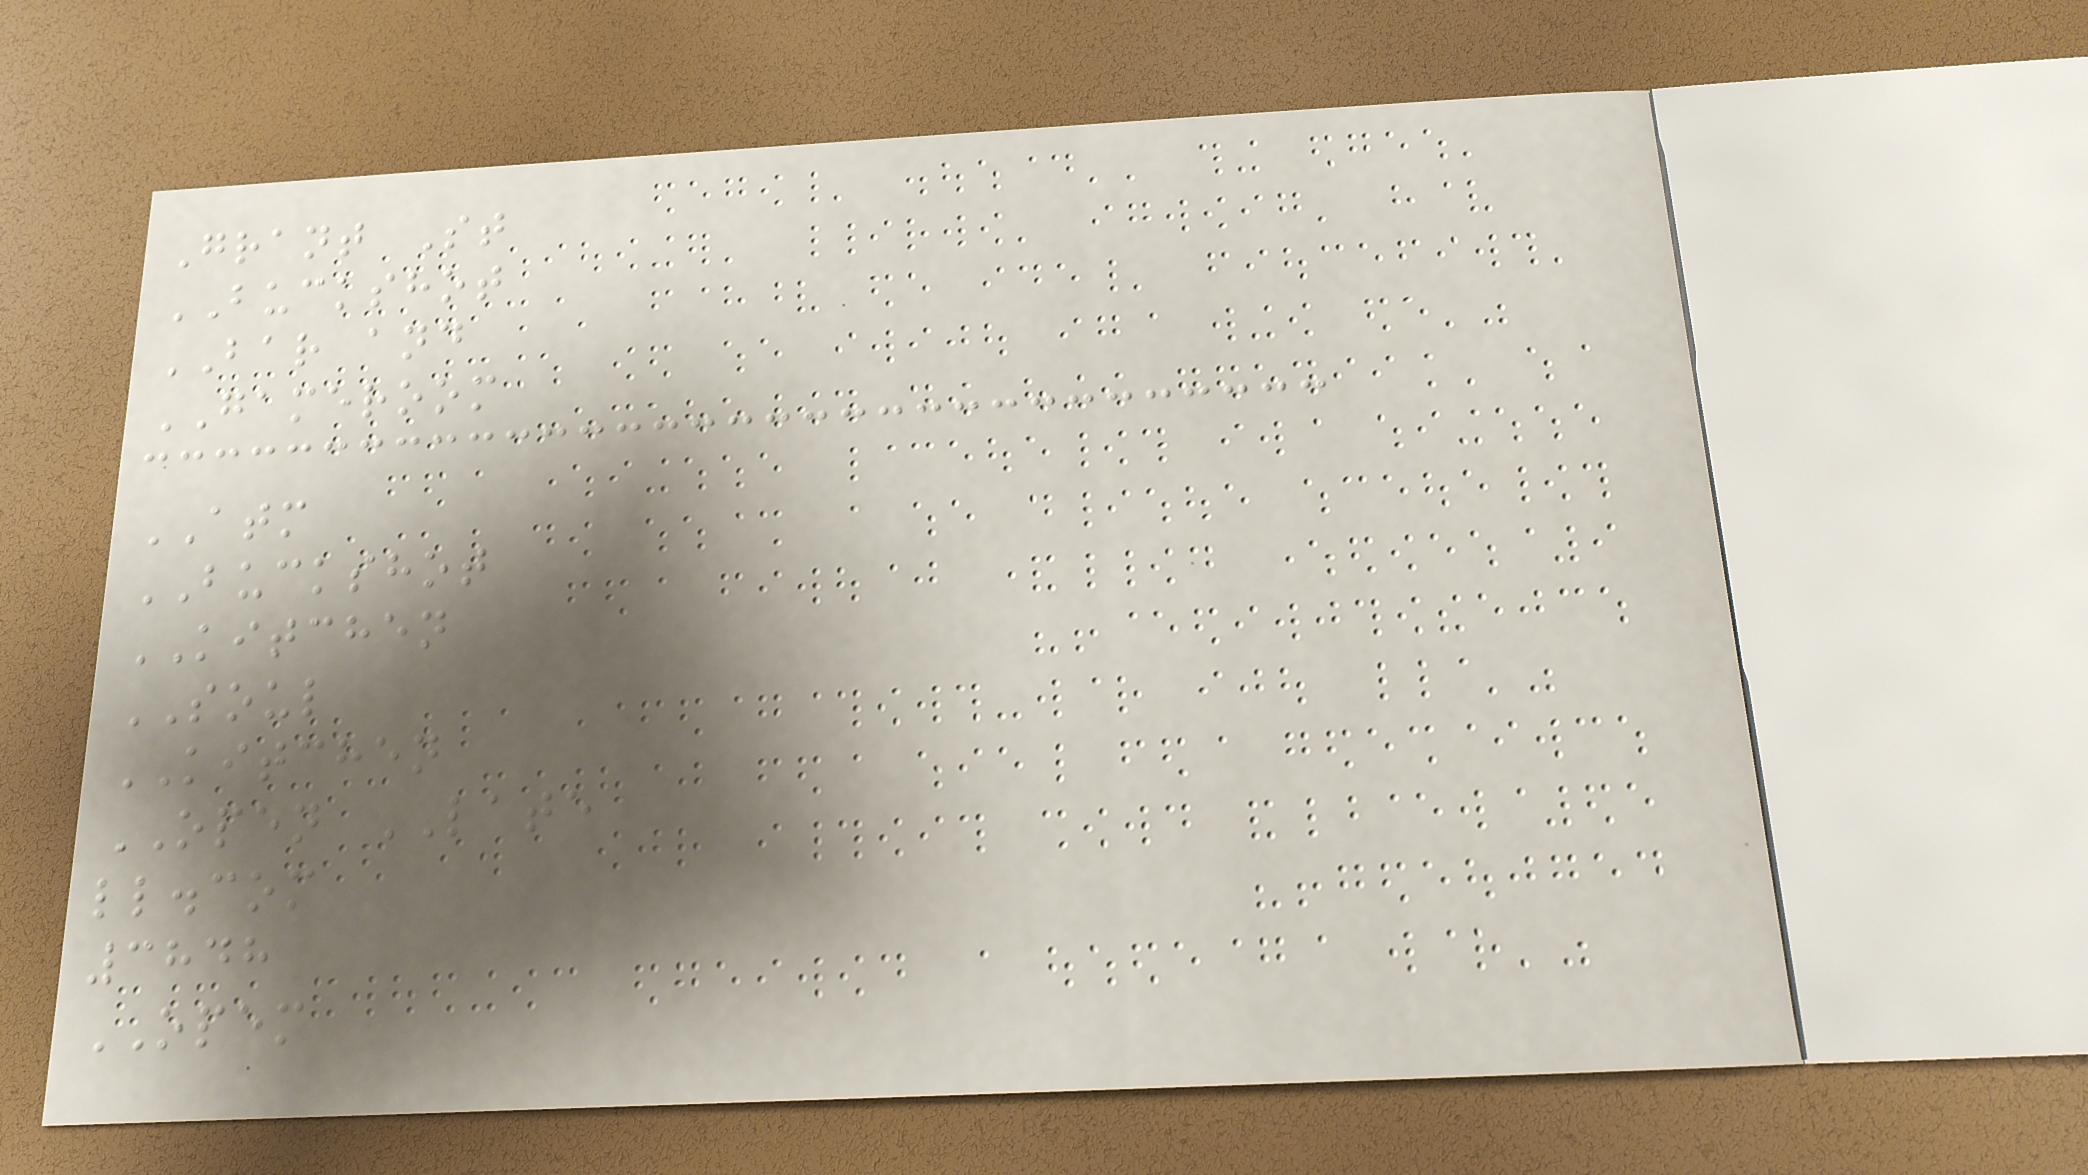Grant St
BUCKSHOT
BAR and
GAMEROOM
ATM
BUCKSHOT
KITCHEN
SOUL
KITCHEN
OPEN LATE
ll.com
3848
OPEM
